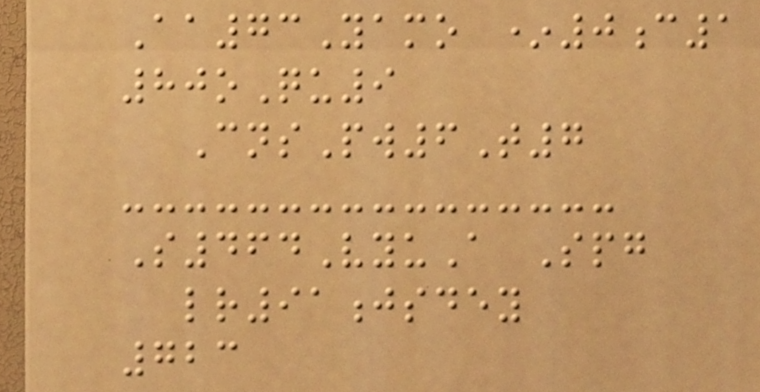Aa73Yamo *0c1
80oQu9
CnsPw6T7
S464VyuA Spg
lr91jsdey
723
